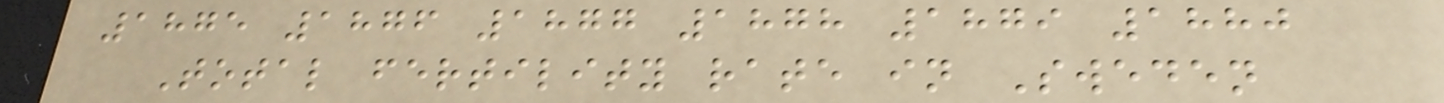1875 1876 1877 1878 1879 1880
Total fertility rate in Sweden
